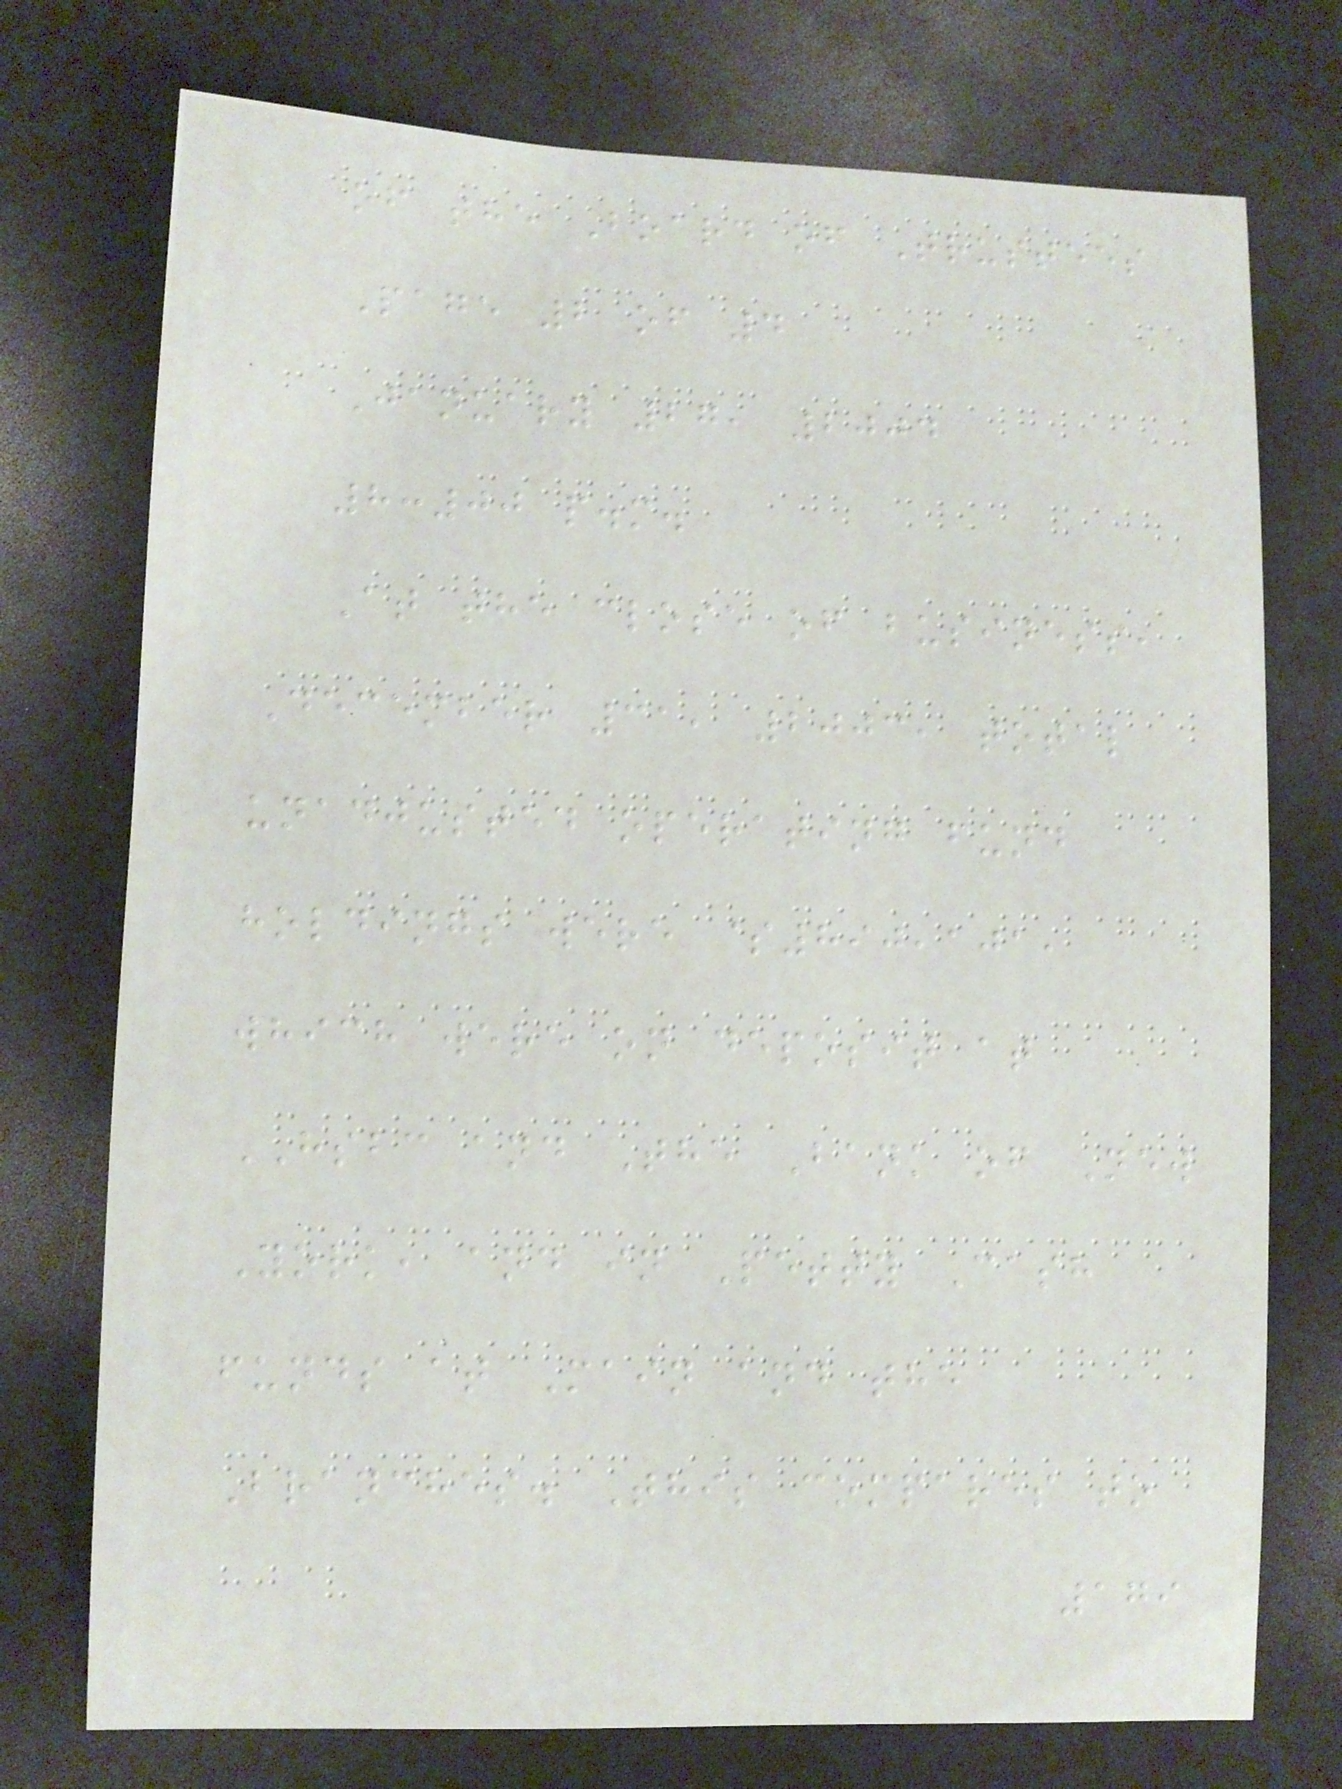of the Board of Trustees
Page 2 of 4
January 27, 2004
8:00 p.m.
At the close of business,
December 31, 2003, total
unadjusted operating fund
holdings were $890,101,
which were on deposit at
HSBC and The Bank of New
York, and in Petty Cash
funds at Main and the
Branches. This compares to
179
